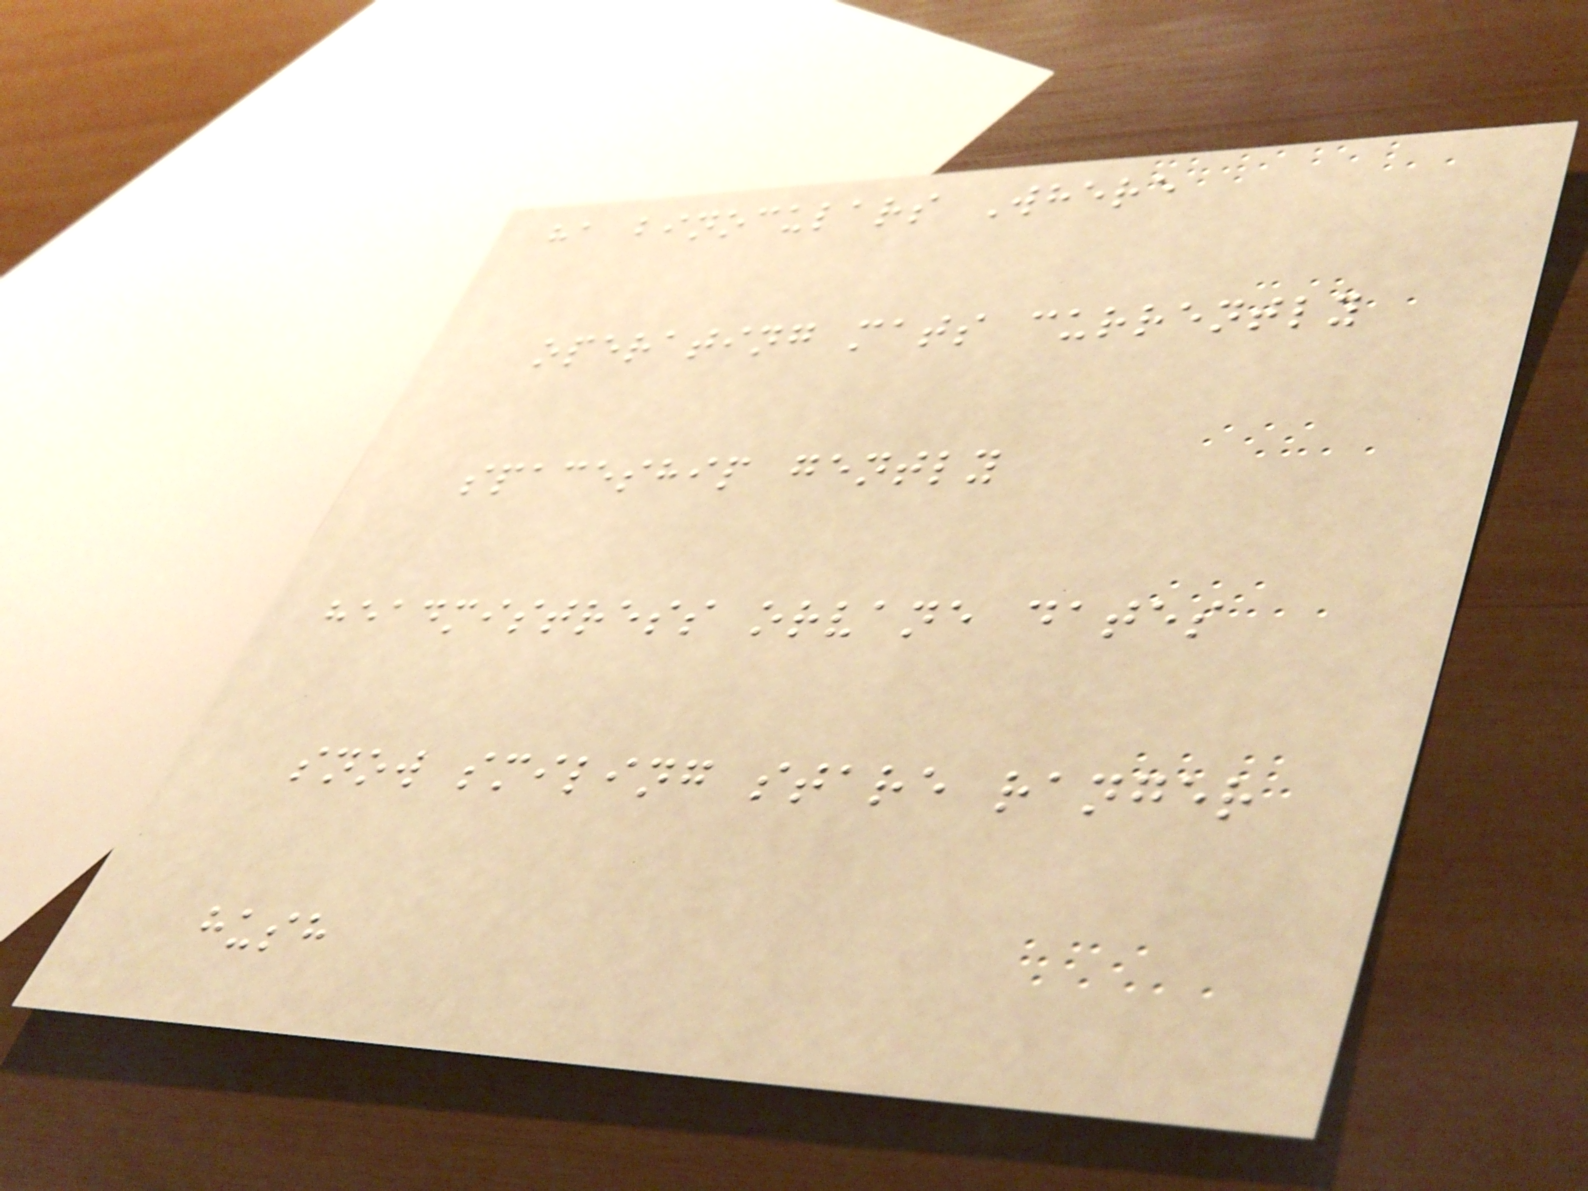ha binoculars Where
operating mats currently
spaceship gently
headmistress orvane dates
snow smiling stare ranger
hush
